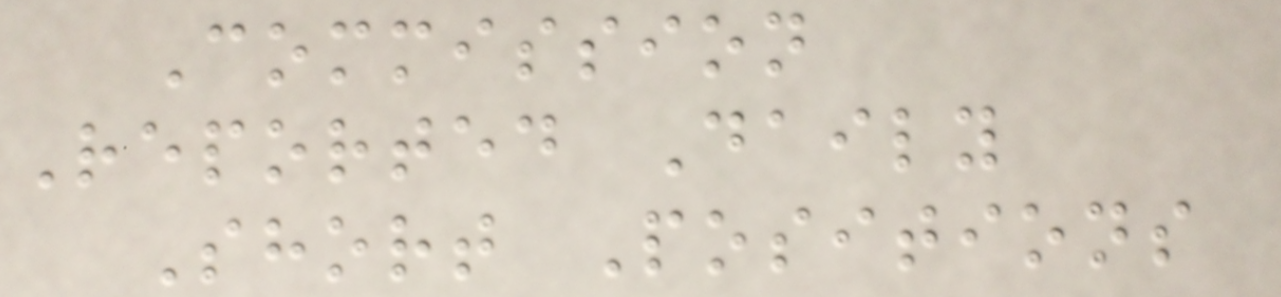Commission
Reported Daily
Short Positions
